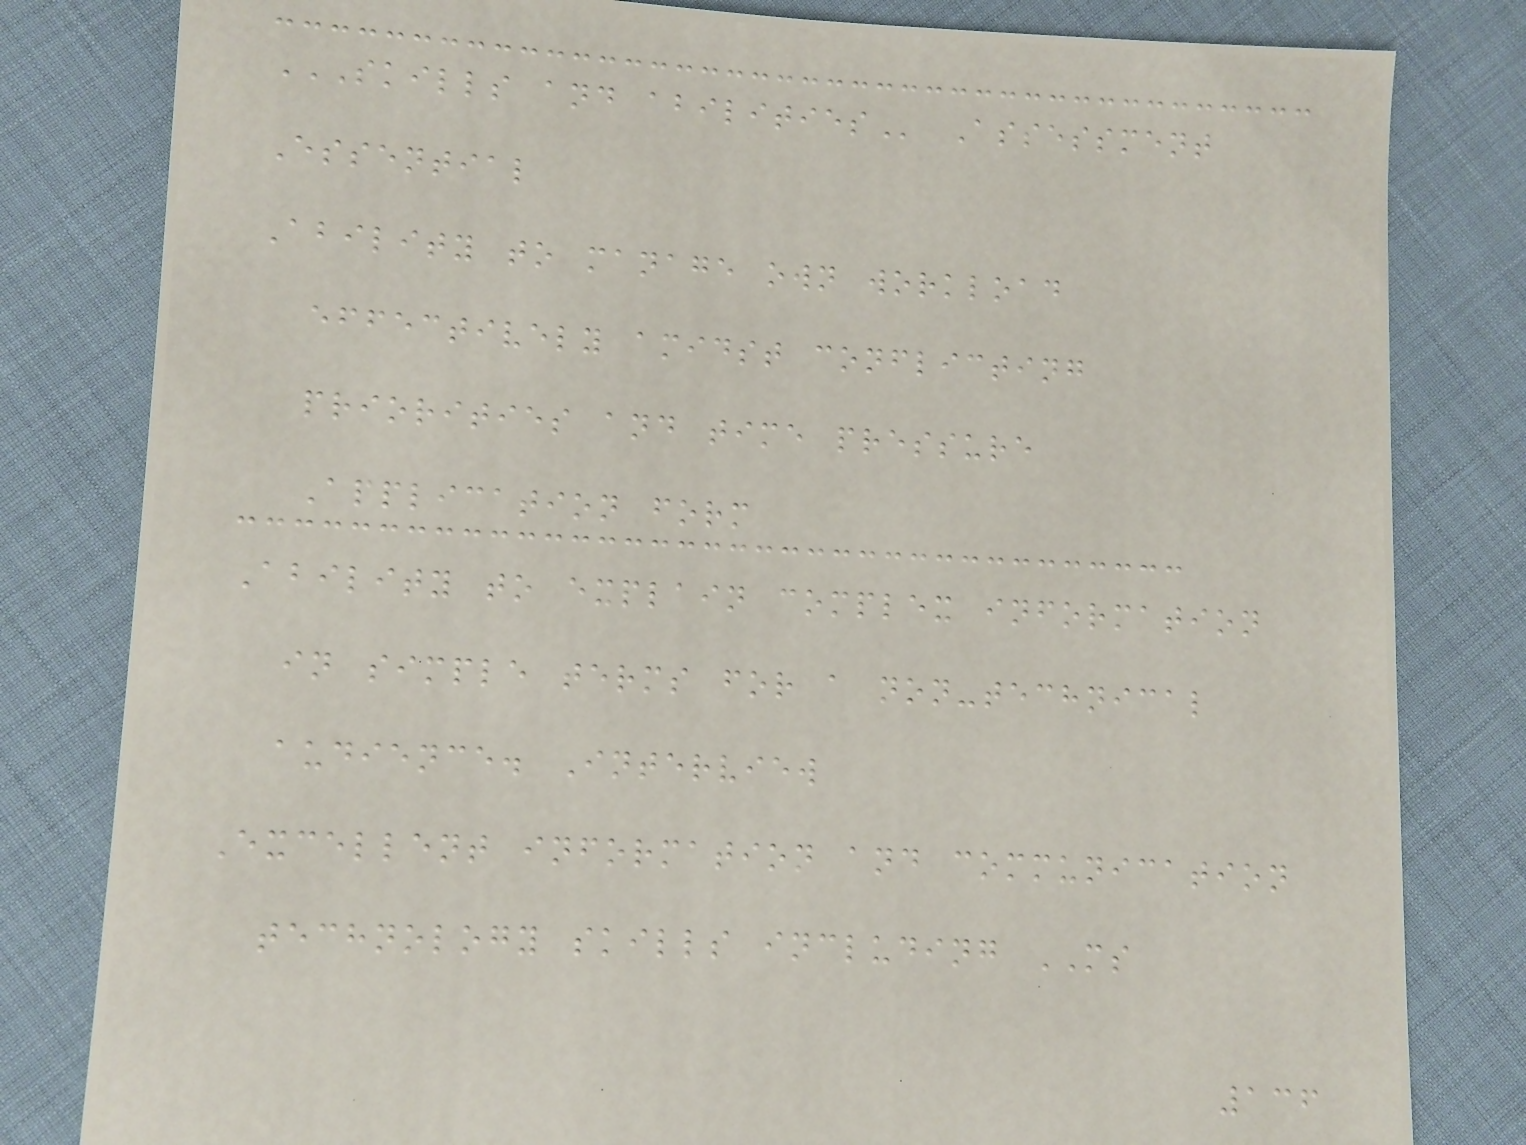SKILLS AND ABILITIES Assessment
Essential
Ability to manage own workload
effectively amidst conflicting
priorities and time pressure
Application form
Ability to explain complex information
in simple terms for a non-technical
audience. Interview
Excellent information and communication
technology skills including MS
136
